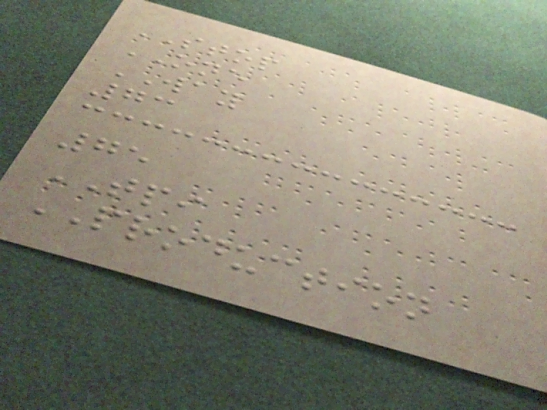STOP
ONE
WAY
73
75
TPI
PRODUCTION
